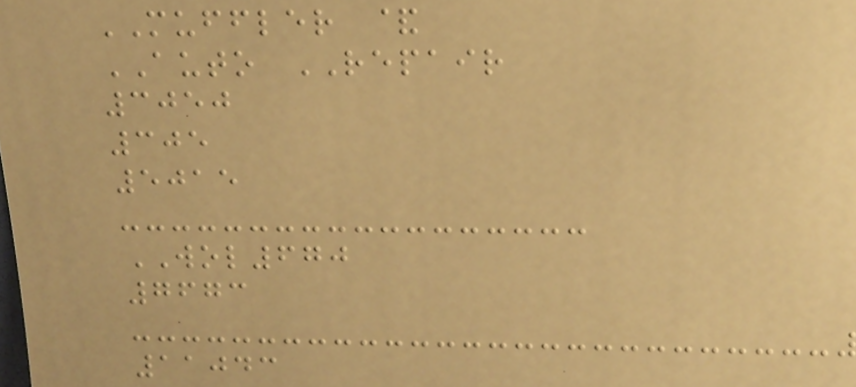MUFFLER &
AUTO REPAIR
3050
305
5015
WOL670
7673
11043
